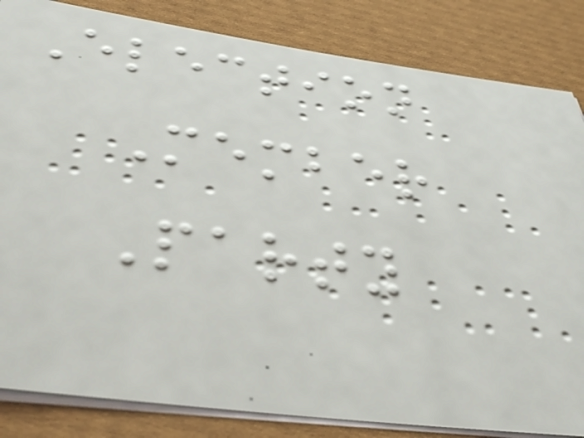Election
Member
Party
